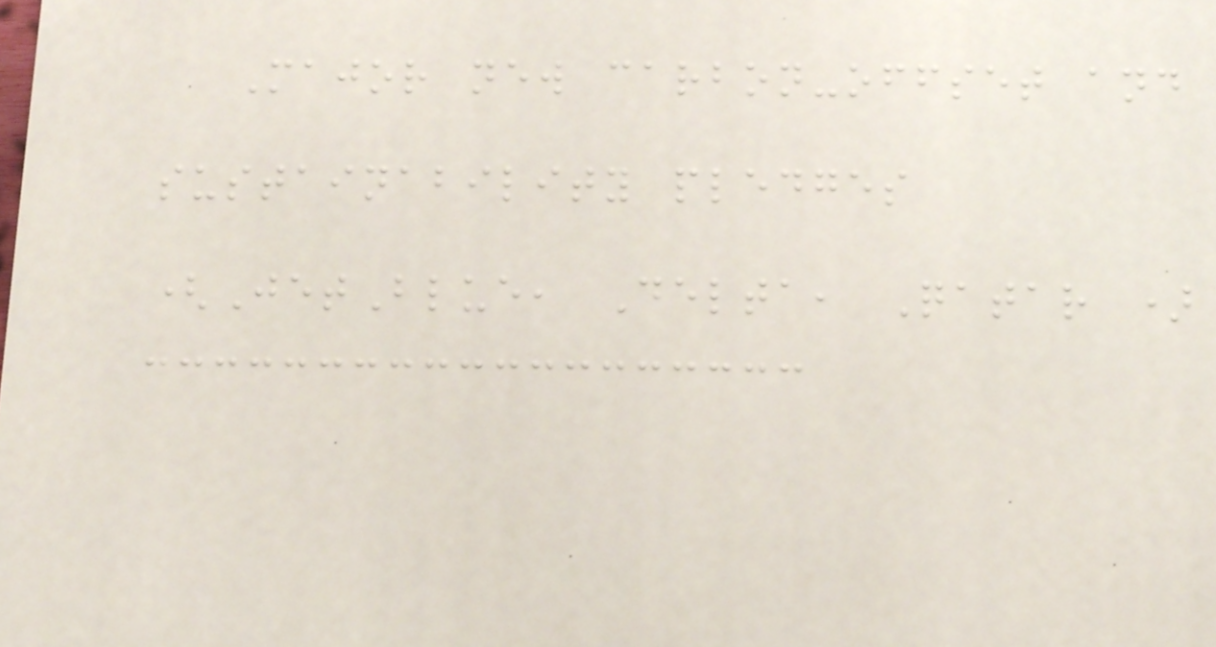Major new carbon-offset and
sustainability pledges
(JetBlue, Delta, Qatar )
